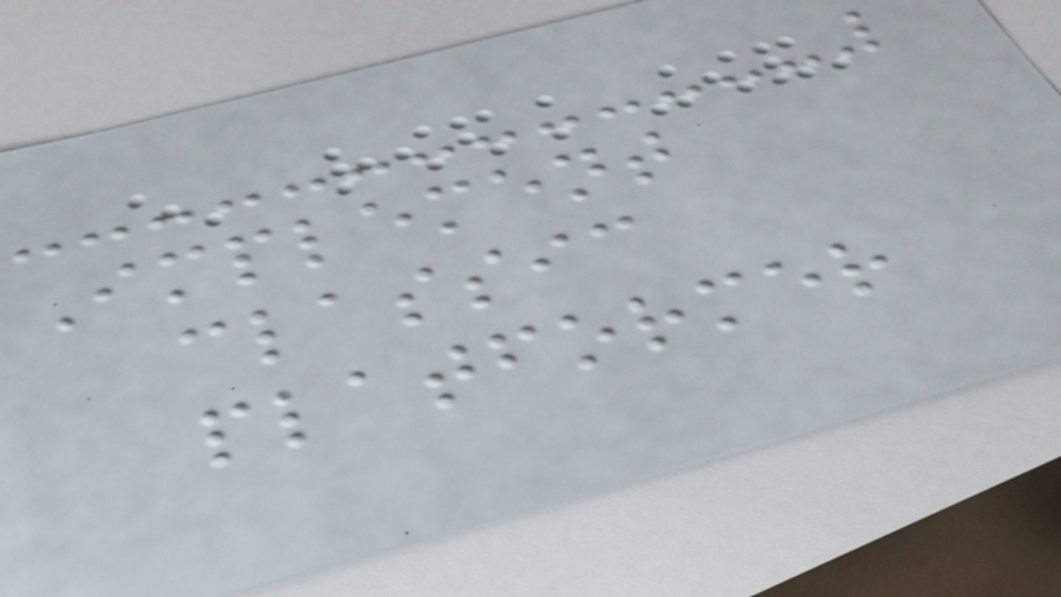Implement
classic
platformer
